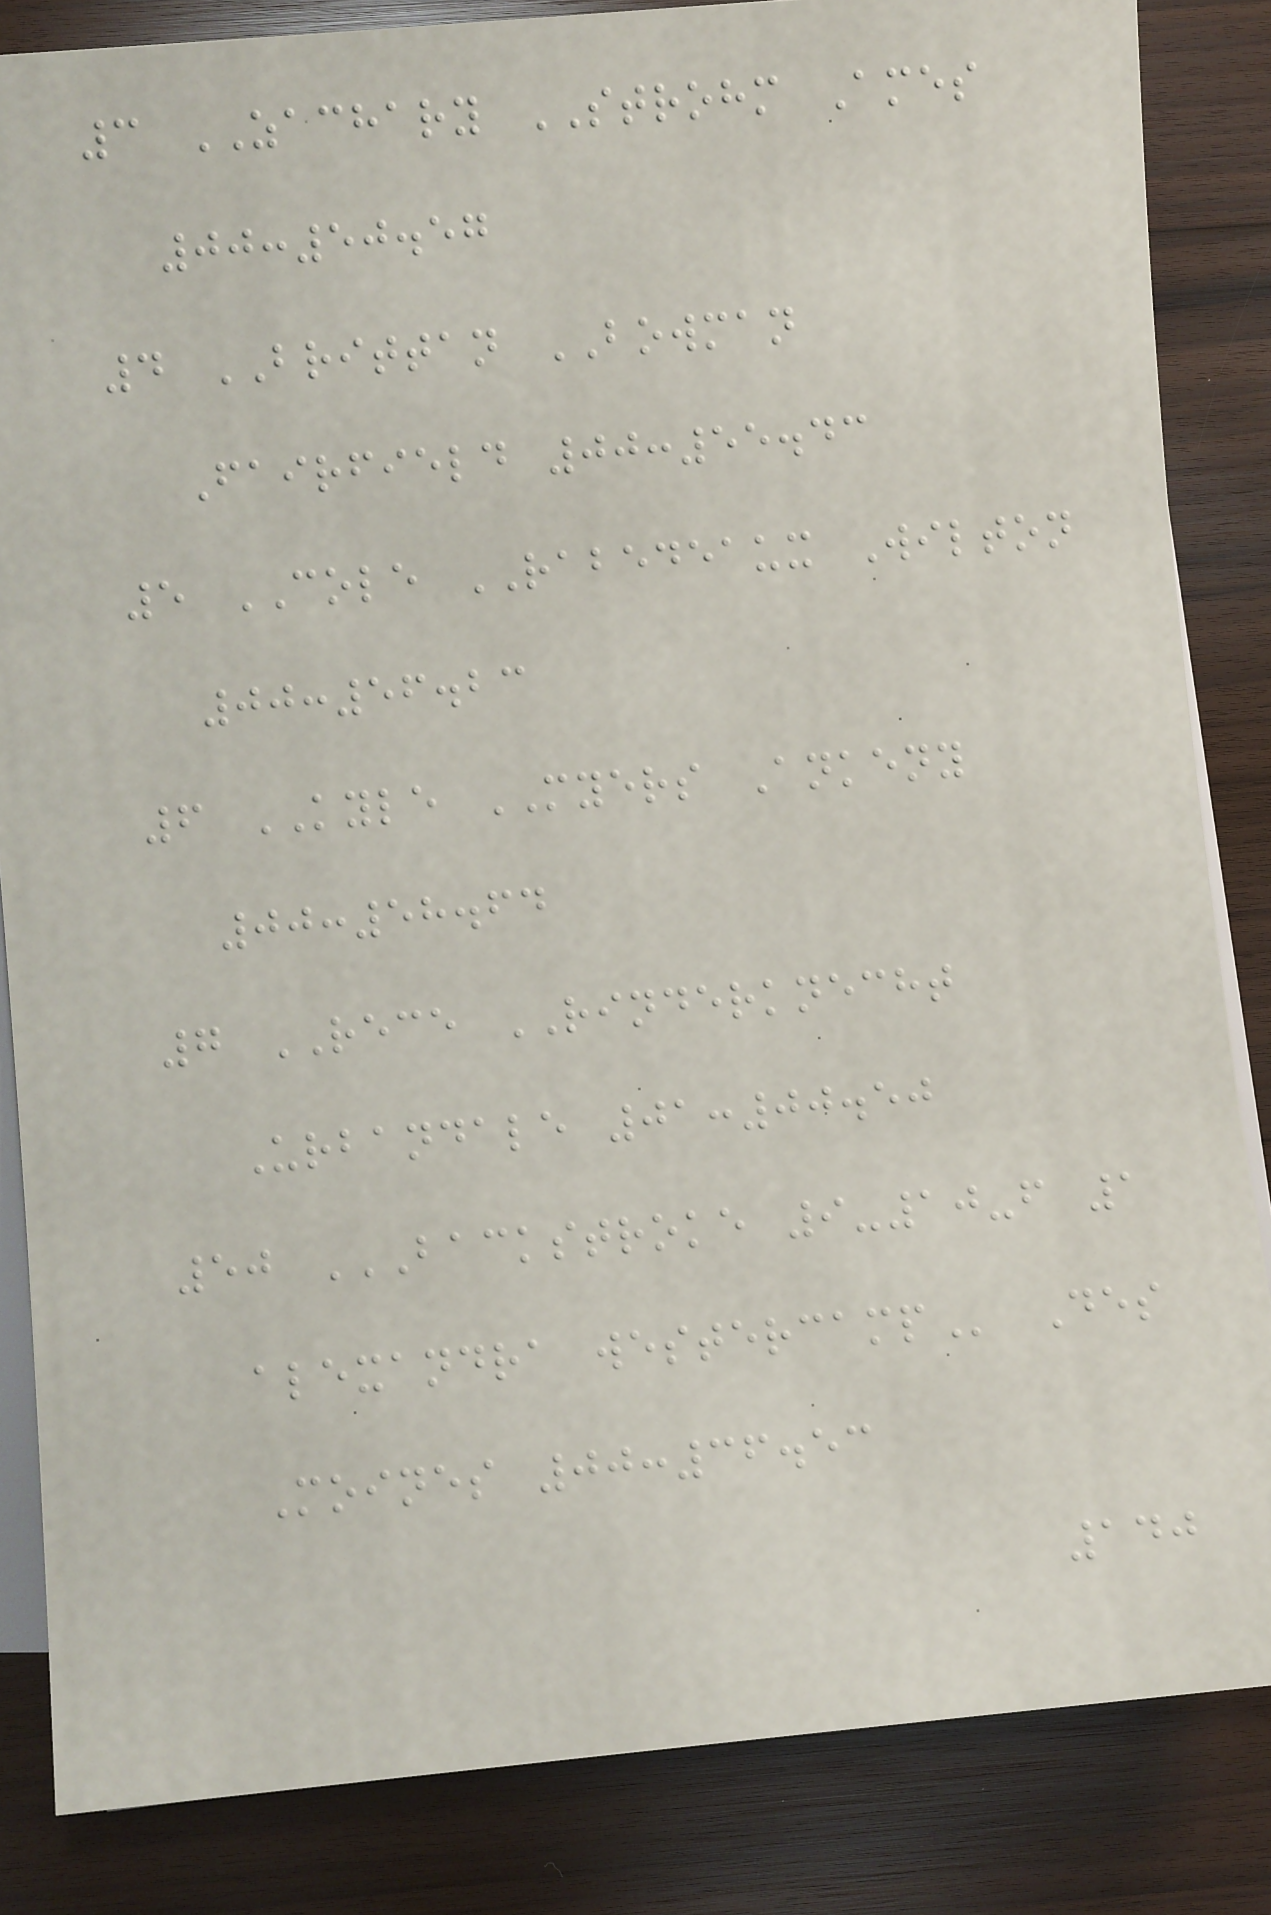3 ZACHARY STROHM Ames
00:50.57
4 BRITTAN BOWMAN
Fairfield 00:55.43
5 COLE RABEDEAUX Wilton
00:56.23
6 KYLE MYERS Ankeny
00:58.64
7 RECE RINDERKNECHT
Urbandale 01:00.50
50 BACKSTROKE 9-10-F 1
ALEXANDRA WESTERCAMP Des
Moines 00:36.53
140
